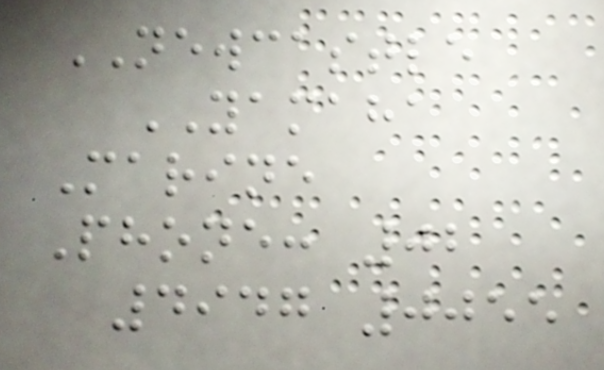NEWCASTLE
YAMAHA
Marine
Phone: 02
4947 0055
